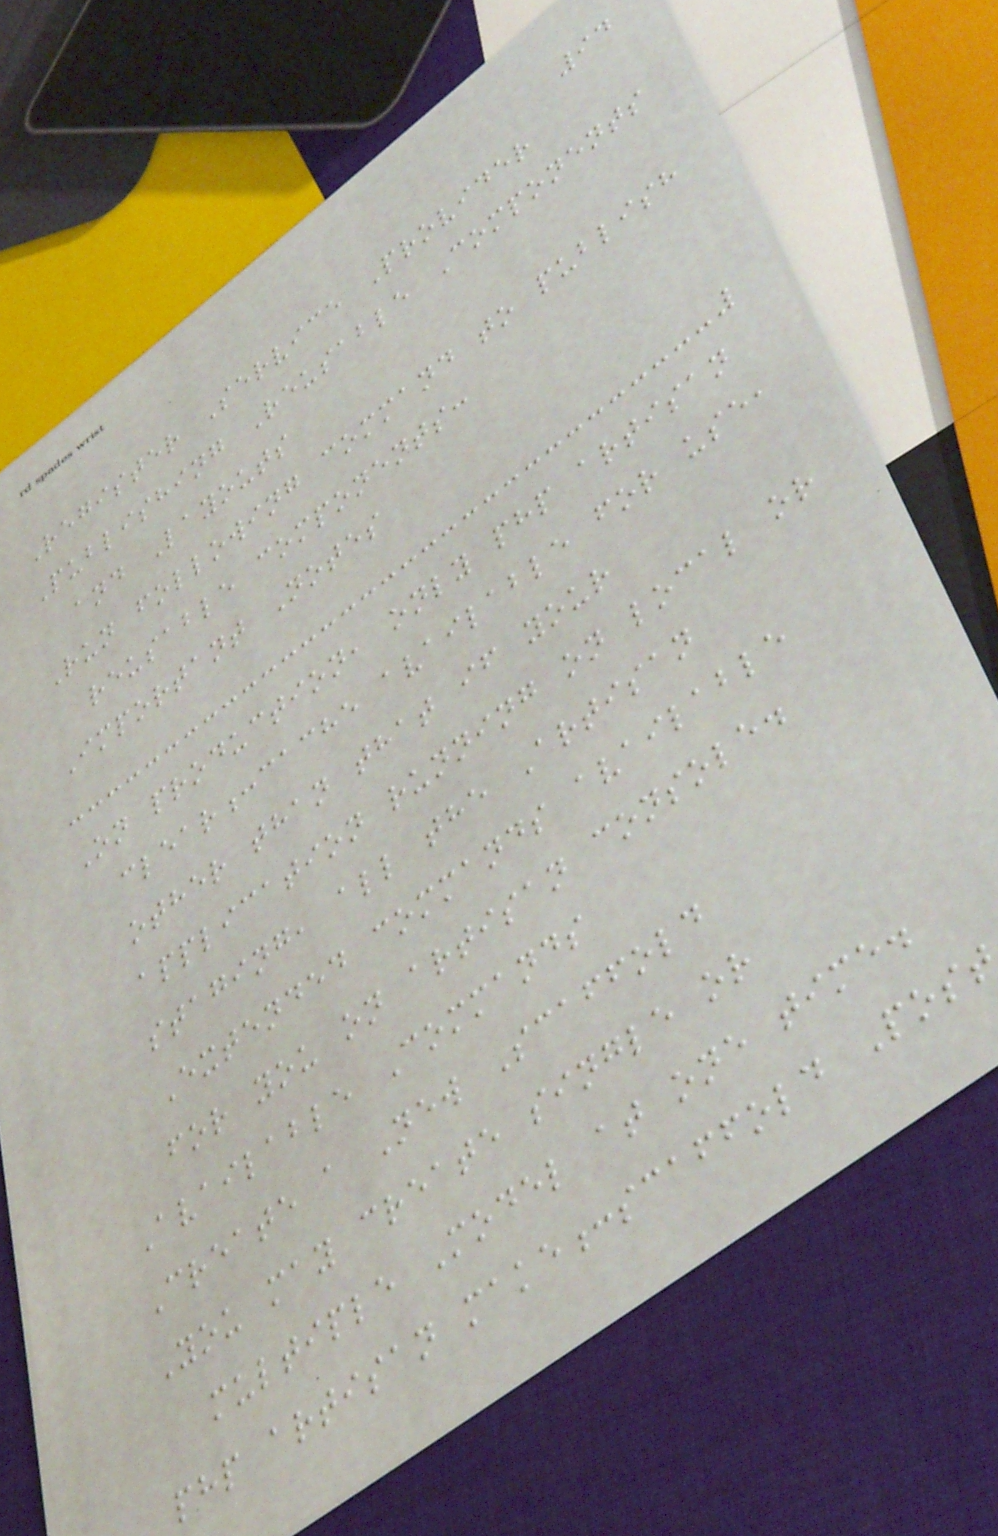94
Register Service Provider
Publishing Reusable Components
and Layouts
Run following command to publish
reusable components:
Important Notes
On production, only php artisan
clear:cache available for use,
other than that if your
application running on local or
staging, all the Artisan
Extended commands available
for you on artisan console.
Available Commands
Create a New Scaffold
You may create single or
multiple Model at one time.
php artisan make:scaffold Post
